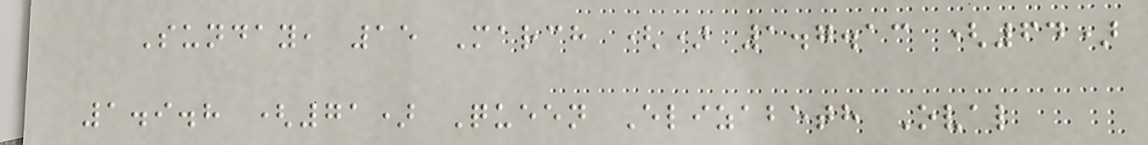Sunday, 15 March () 1.7.13 (64)
1.9.8 (71) Queen Elizabeth Oval
